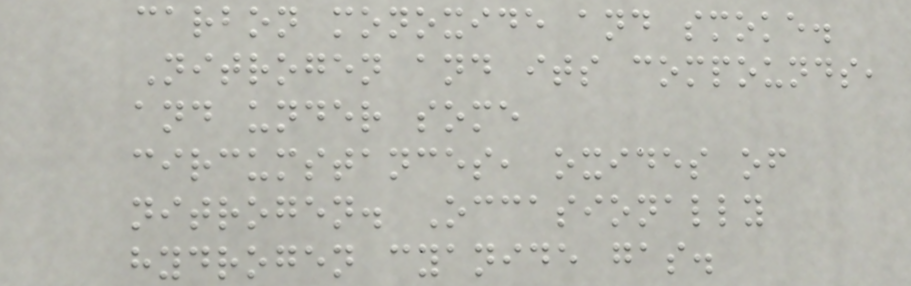carbon monoxide and smoke.
Nitrogen and its compounds,
and under some
circumstances, oxides of
nitrogen. Occasionally
hydrogen cyanide gas.
